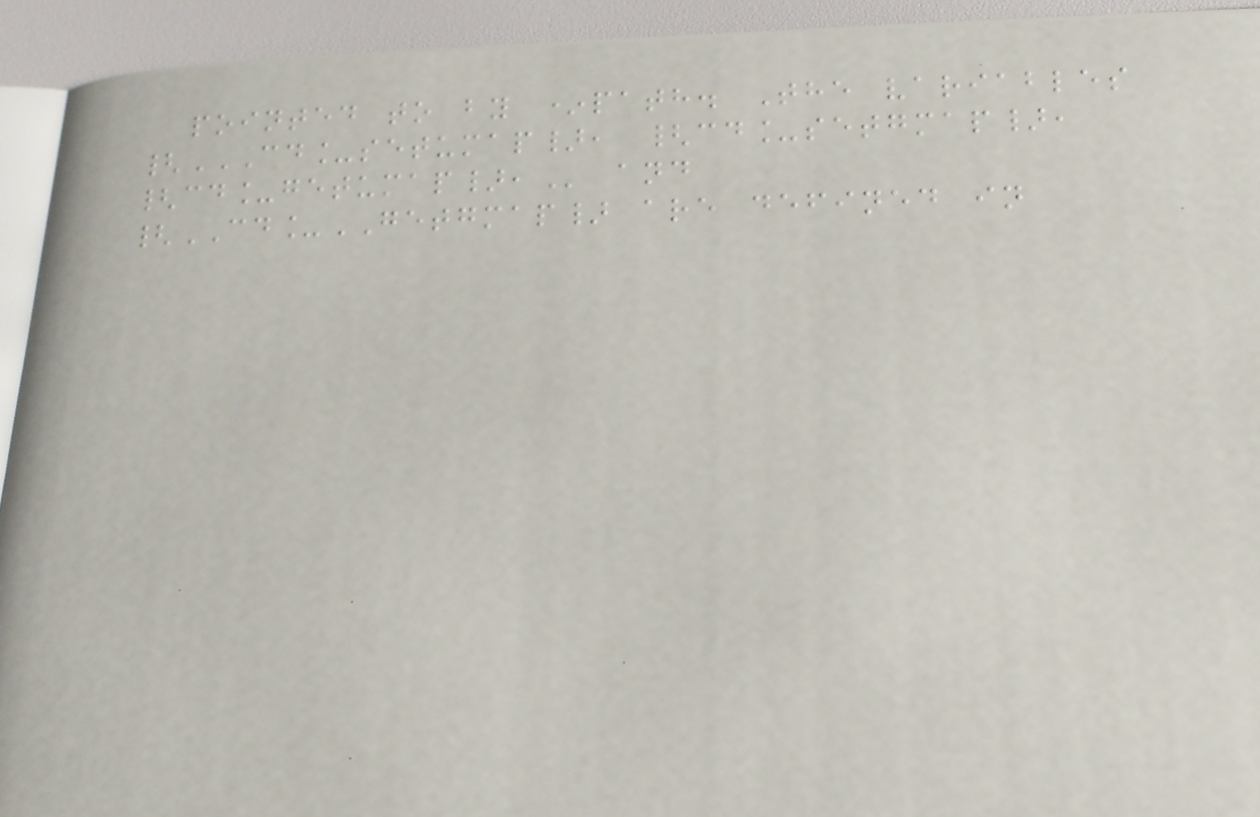pointed to by *path. The variables
{CD_SETUMAP}, {CD_SETGMAP},
{CD_GETUMAP}, and
{CD_GETGMAP} are defined in
